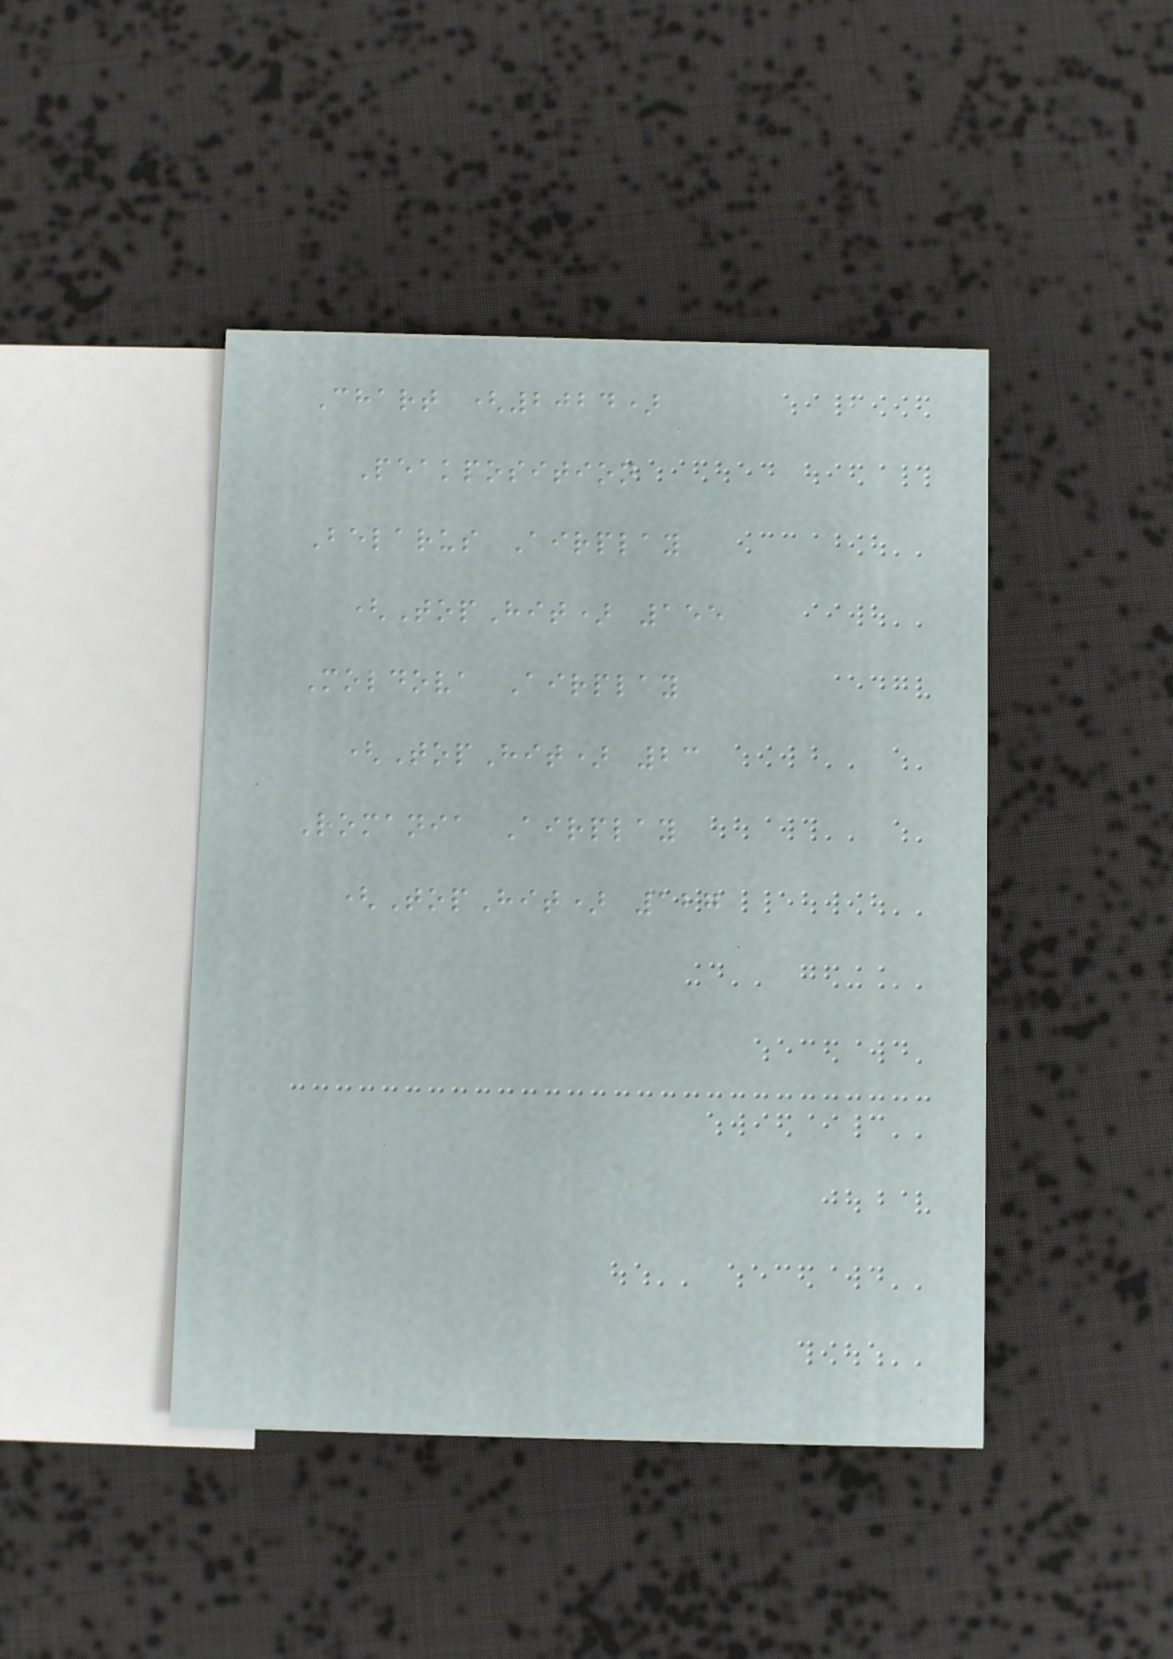Chart (2024)
Peakposition
Belarus Airplay
(TopHit) 155
Moldova Airplay
(TopHit) 23
Romania Airplay
(TopHit) 127
